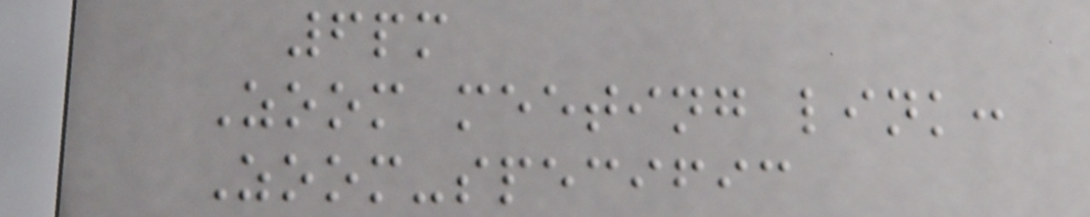6pm
Zoom meeting link:
Zoom-specific
